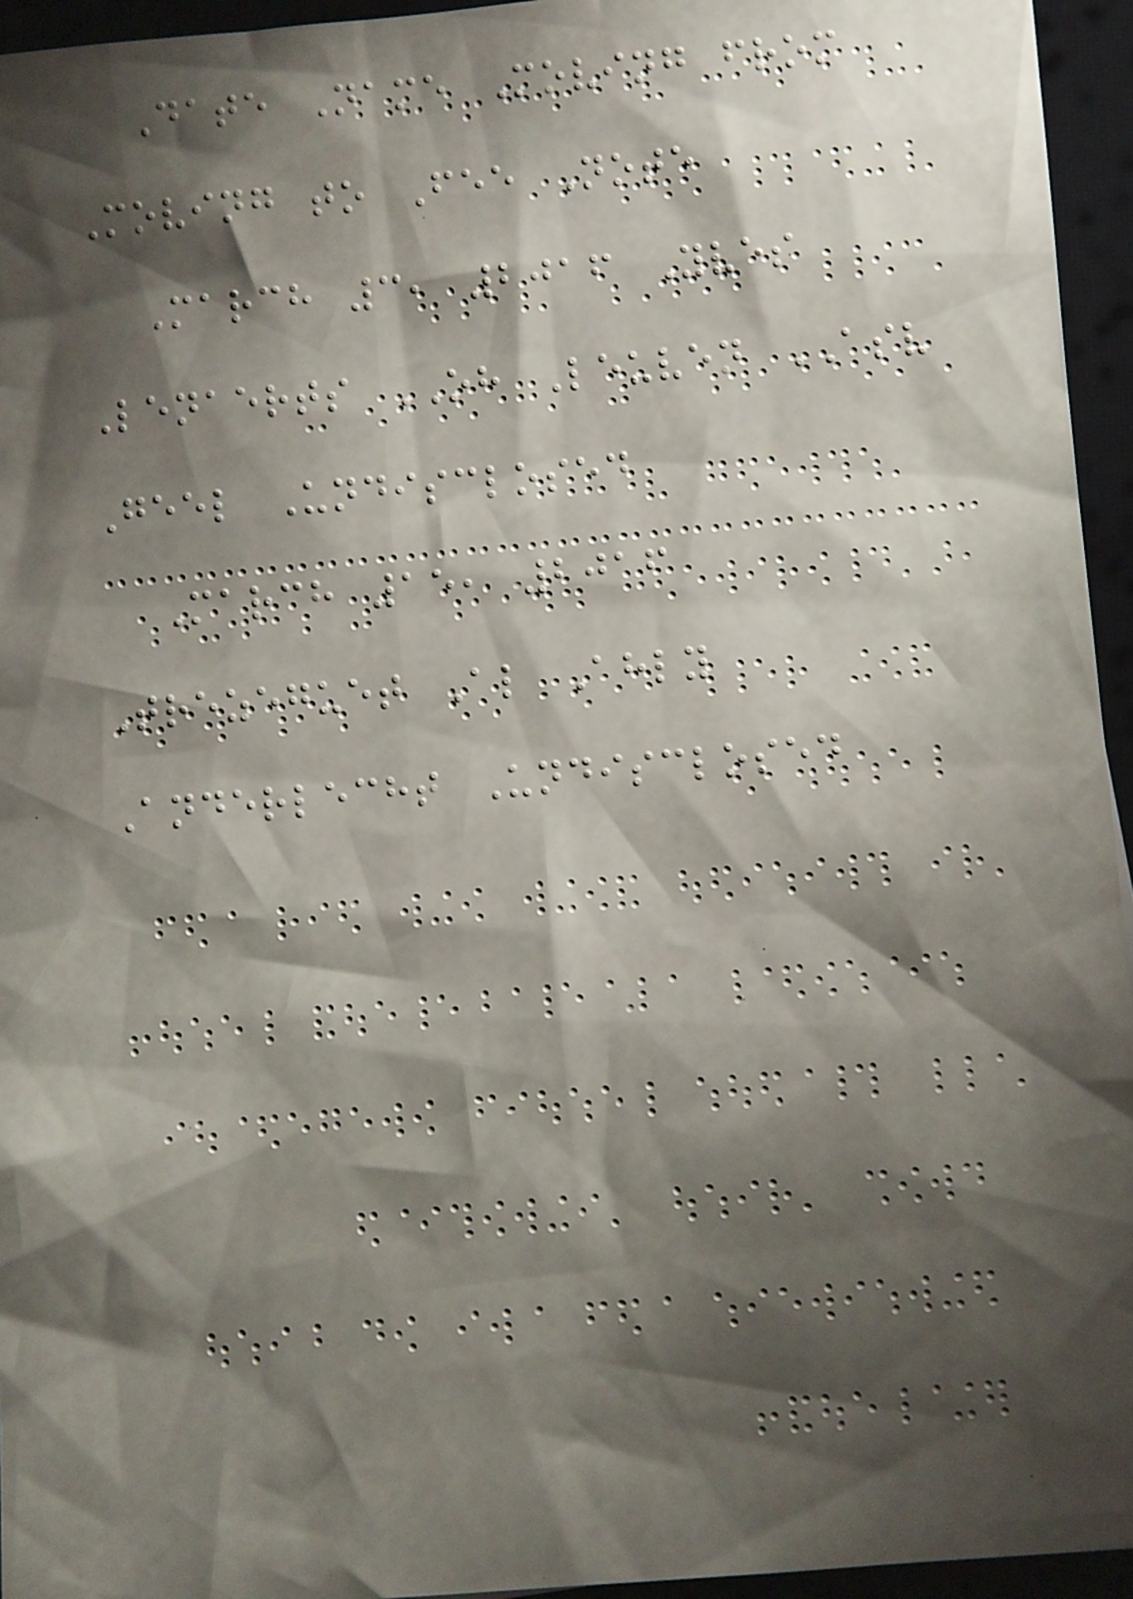Date Name Moving from
Moving to Fee Note
March 3, 2016 Yves
Lenaerts OH Leuven ASV
Geel Undisclosed
March 15, 2016
Trezeguet Al Ahly
Anderlecht Undisclosed
